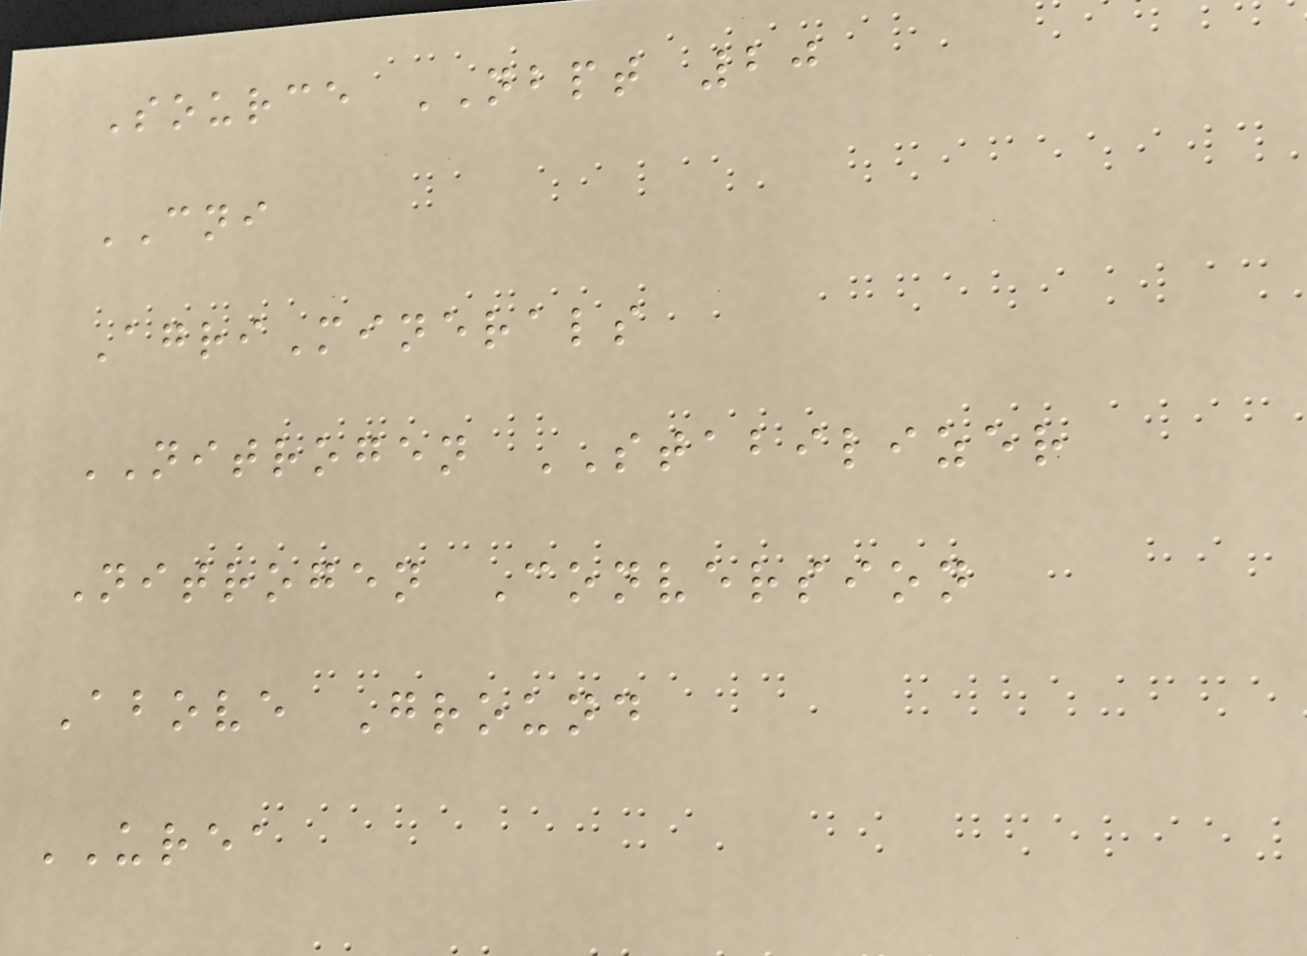Source NBPT 20
CNI
AgriMinerals
NITROGEN STABILIZER
Nitrogen Conversion
Above Ground
UREA
